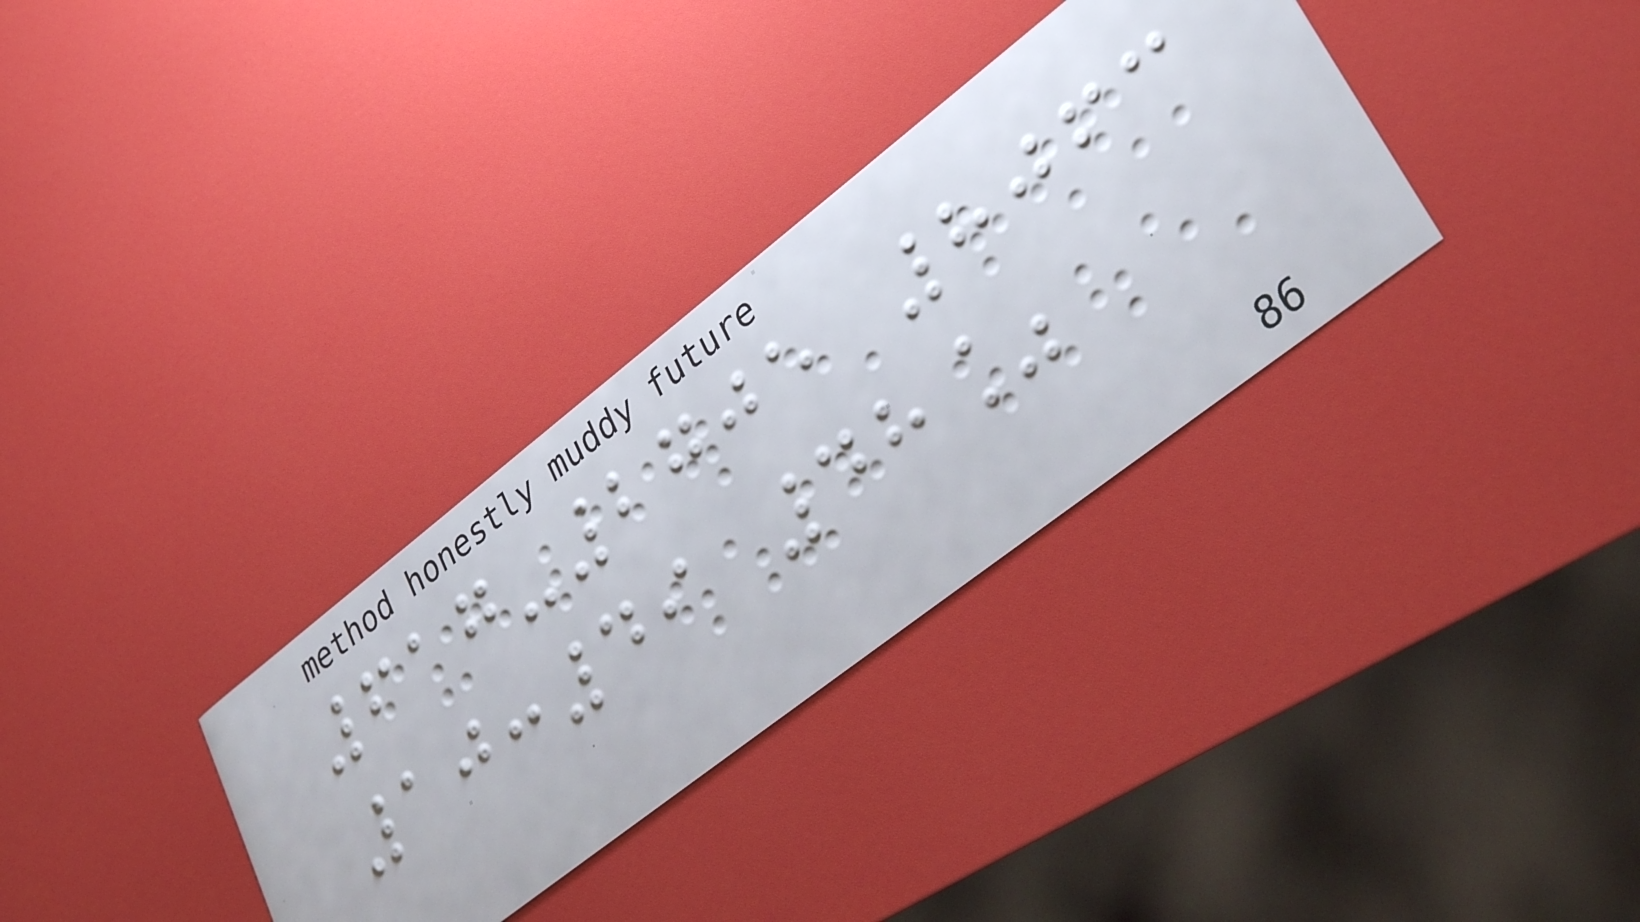617-2705 8063
10:49 48%
